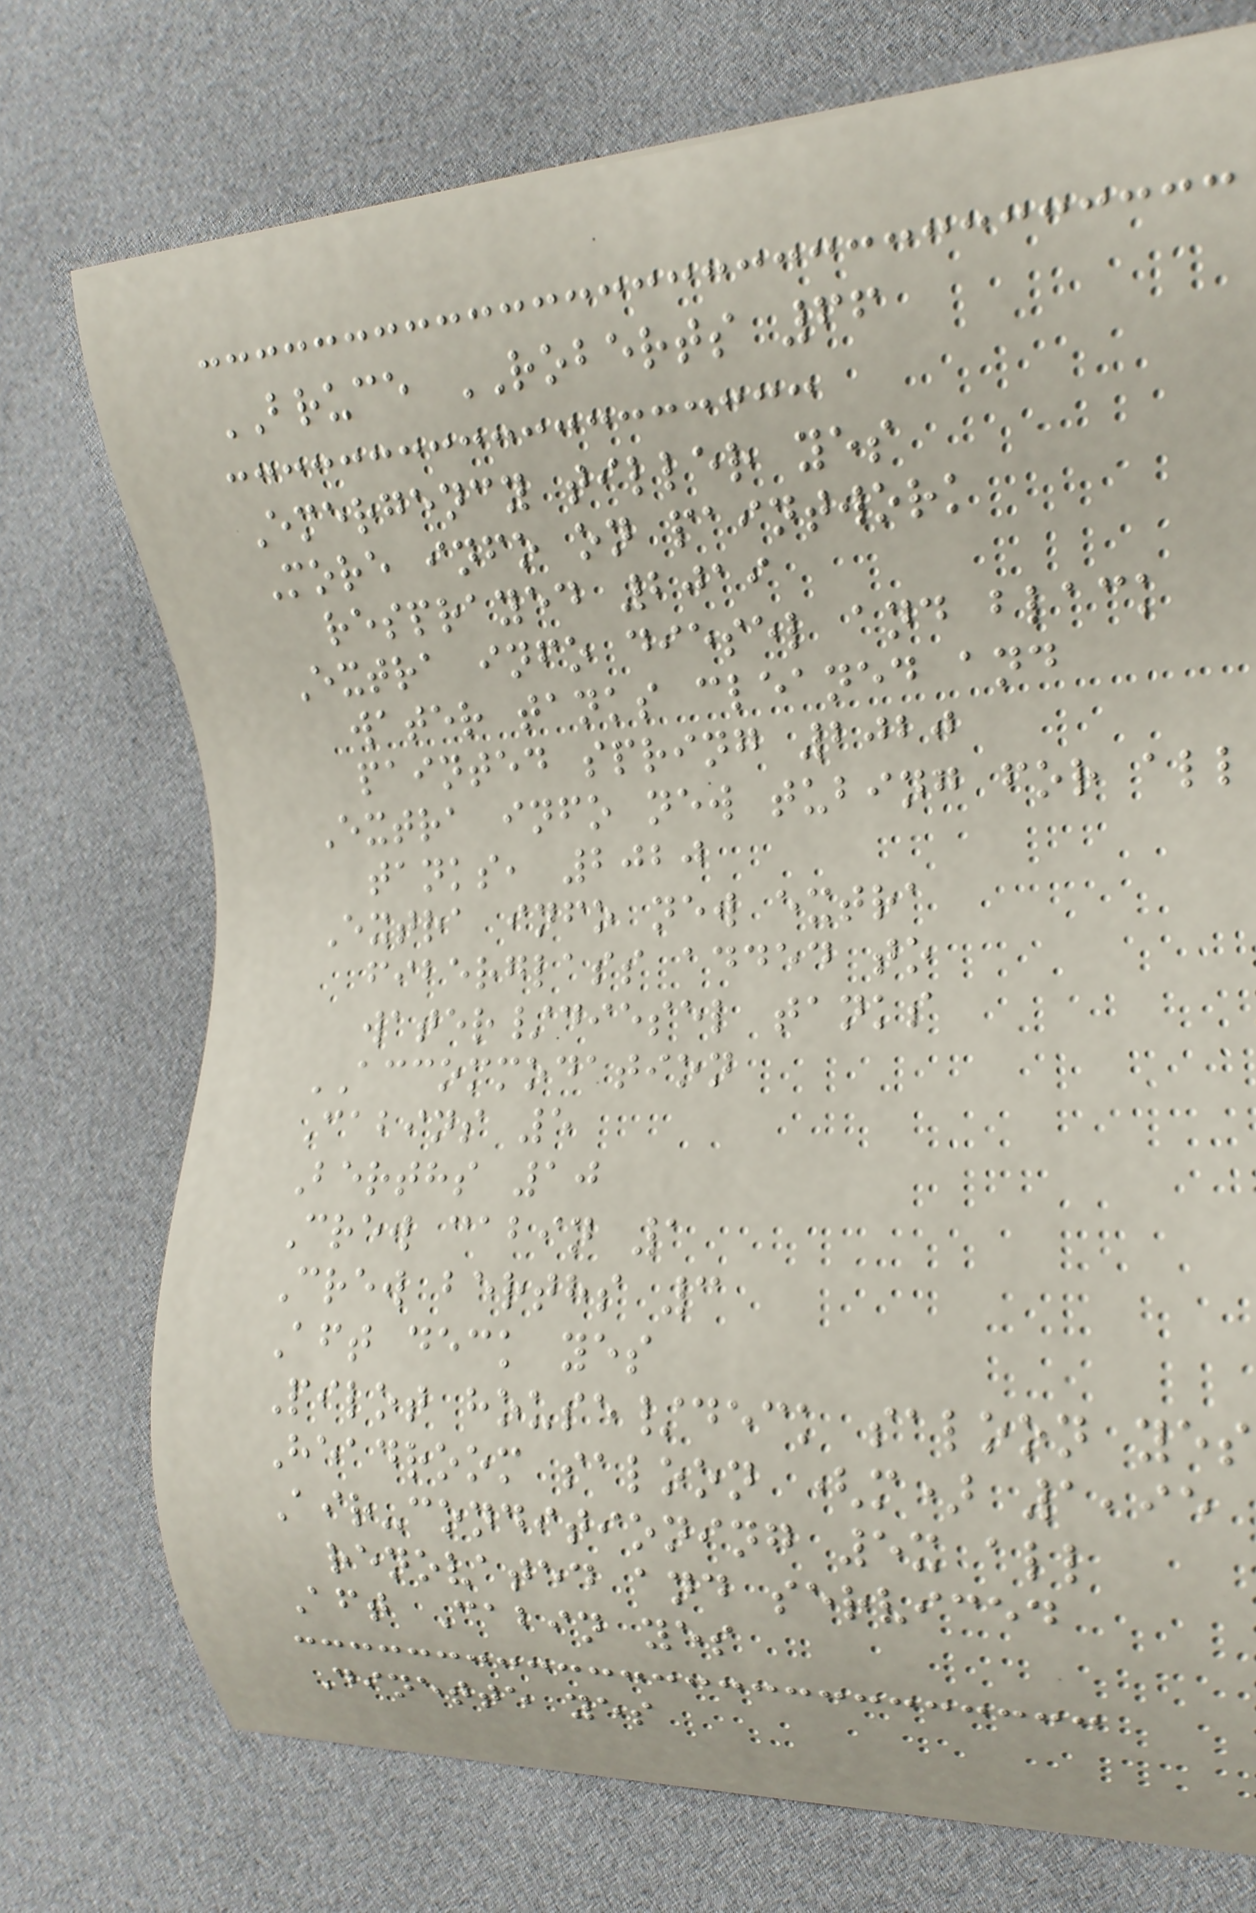BRUCE ROBERTS 66
Emergency tiller yes
More info on paintwork
resprayed 2019
Extra info diesel and black
water tanks cleaned and
painted spring 2020
Extra info new tubing for all
tanks, 2020
Extra info new extra
fiberglass added to
water/diesel tanks
ACCOMMODATION
Cabins 5
Berths 10
Crew cabin 1
Crew berths 3
Aft deck yes
Pilot house/deck saloon yes
Headroom saloon (m) 1,95
Air-conditioning 5x all
renovated and serviced
Aft Cabin yes
Dinette yes
